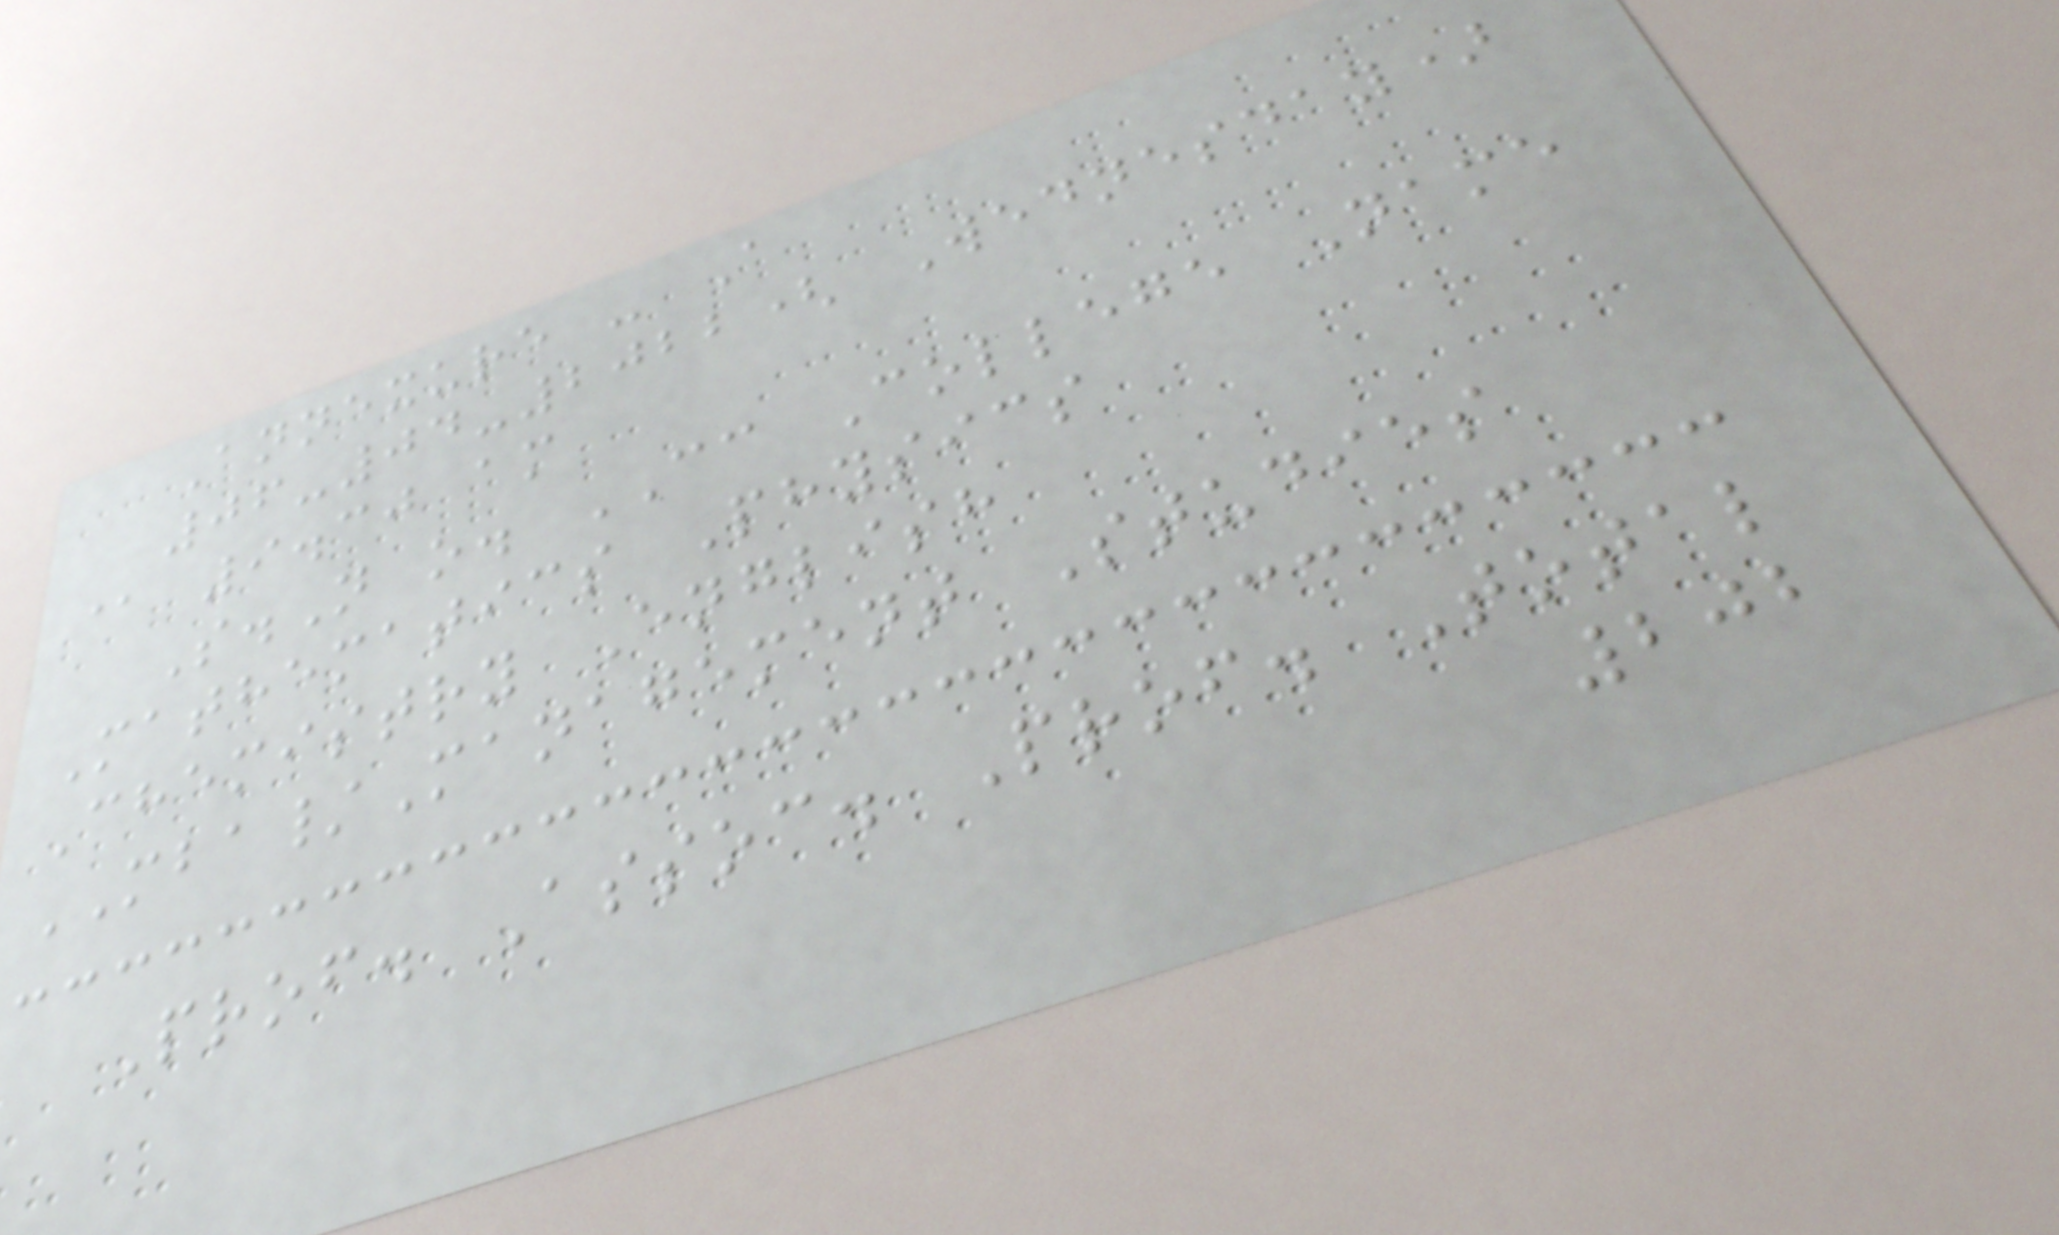Annexure - A
06-04-2022( Wednesday)
@ 9.30 am
S.N o. CC College Name
Mathematics Physics
Chemistry English
MBA/Management Studies
Prof. Assoc. Prof. Total
202
